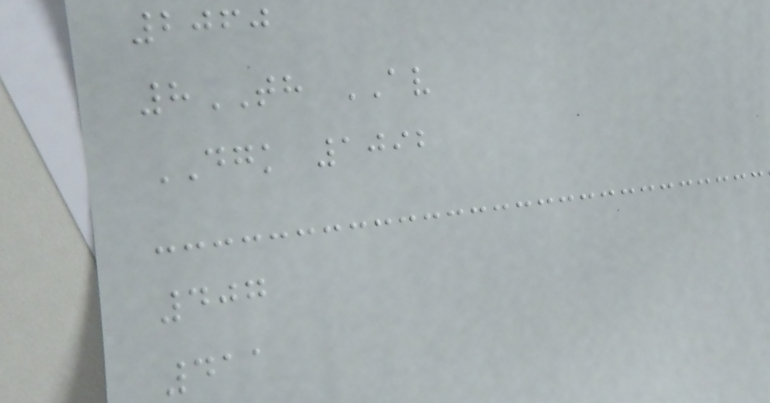2060
8TH AV
DGK 1092
407
411
